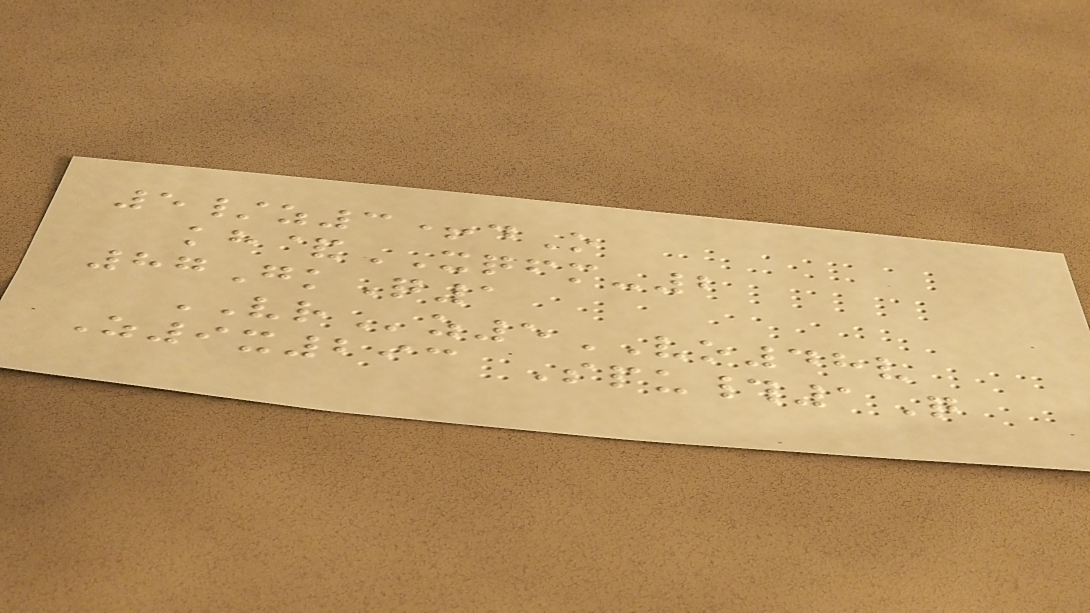5/z3+dO
kh&XQFM-2
87GkQ1
VRz5VO48v
Z9x293 Spu#1Q
